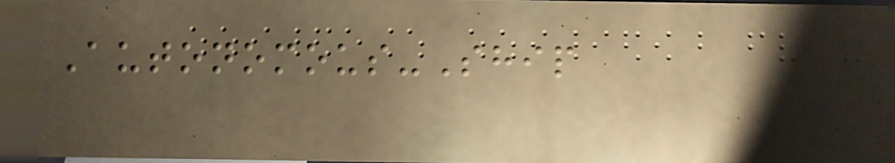Autonomous-Ship
